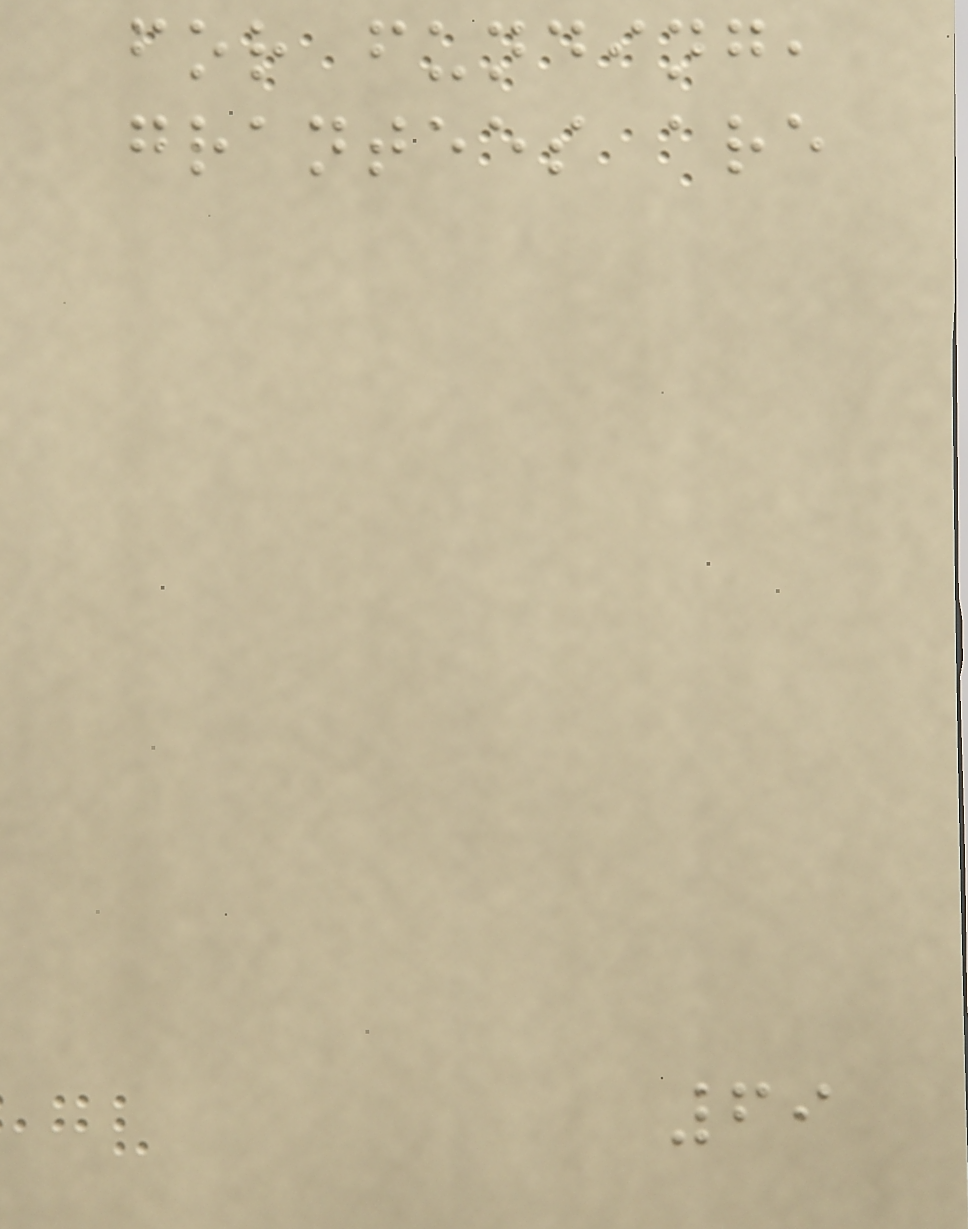for funding,
grantees are
69
